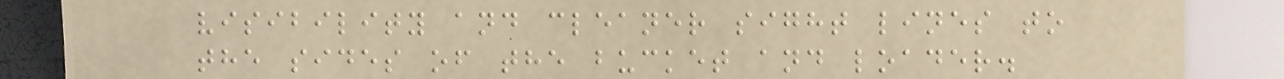visibility and cleaner sight lines to
the sides of the bucket and loader.
